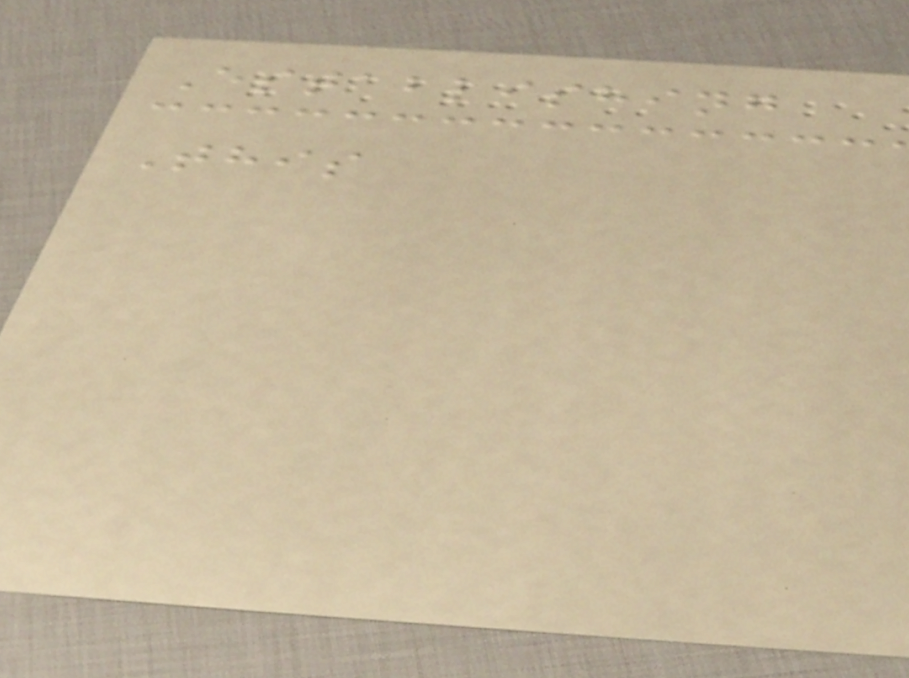Establishing
This
